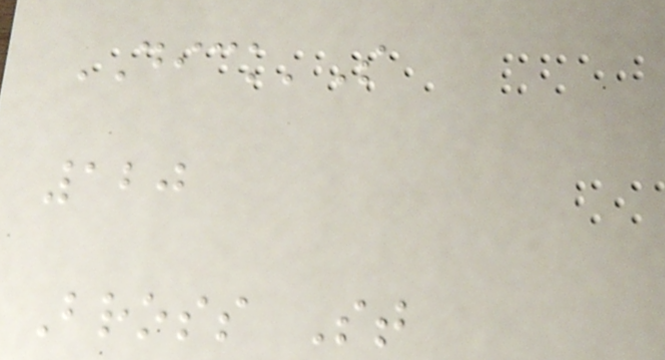DICK'S
120
Bross St
